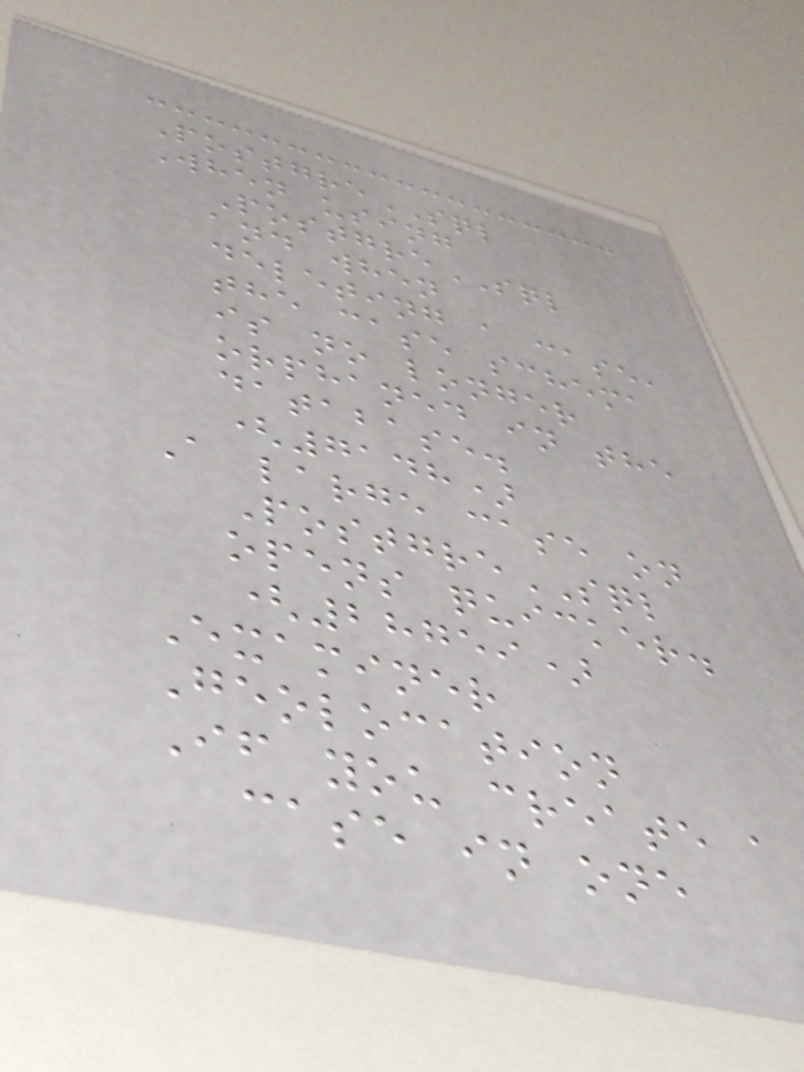PostgreSQL
When using
PostgreSQL
and when
deleting a case,
the case schema
is no longer
orphaned in the
database.
(7148)
A large case on
PostgreSQL
opens quicker.
(28759)
Examiner
Geolocation
If you create a
case in one
